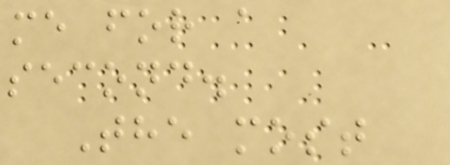me for a
second.
The most
